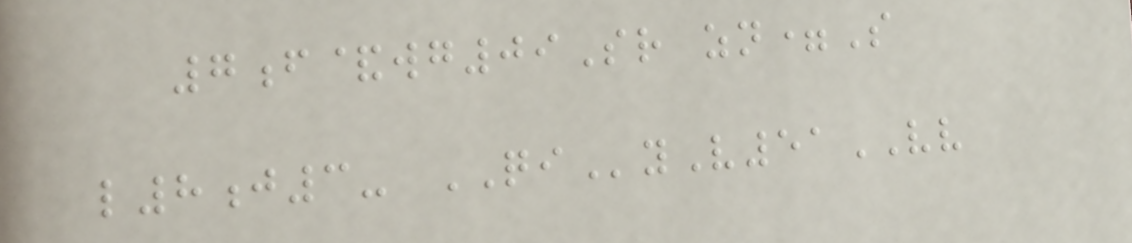7f&wg09Sr zn=S
l8j3- QIyV51VV
